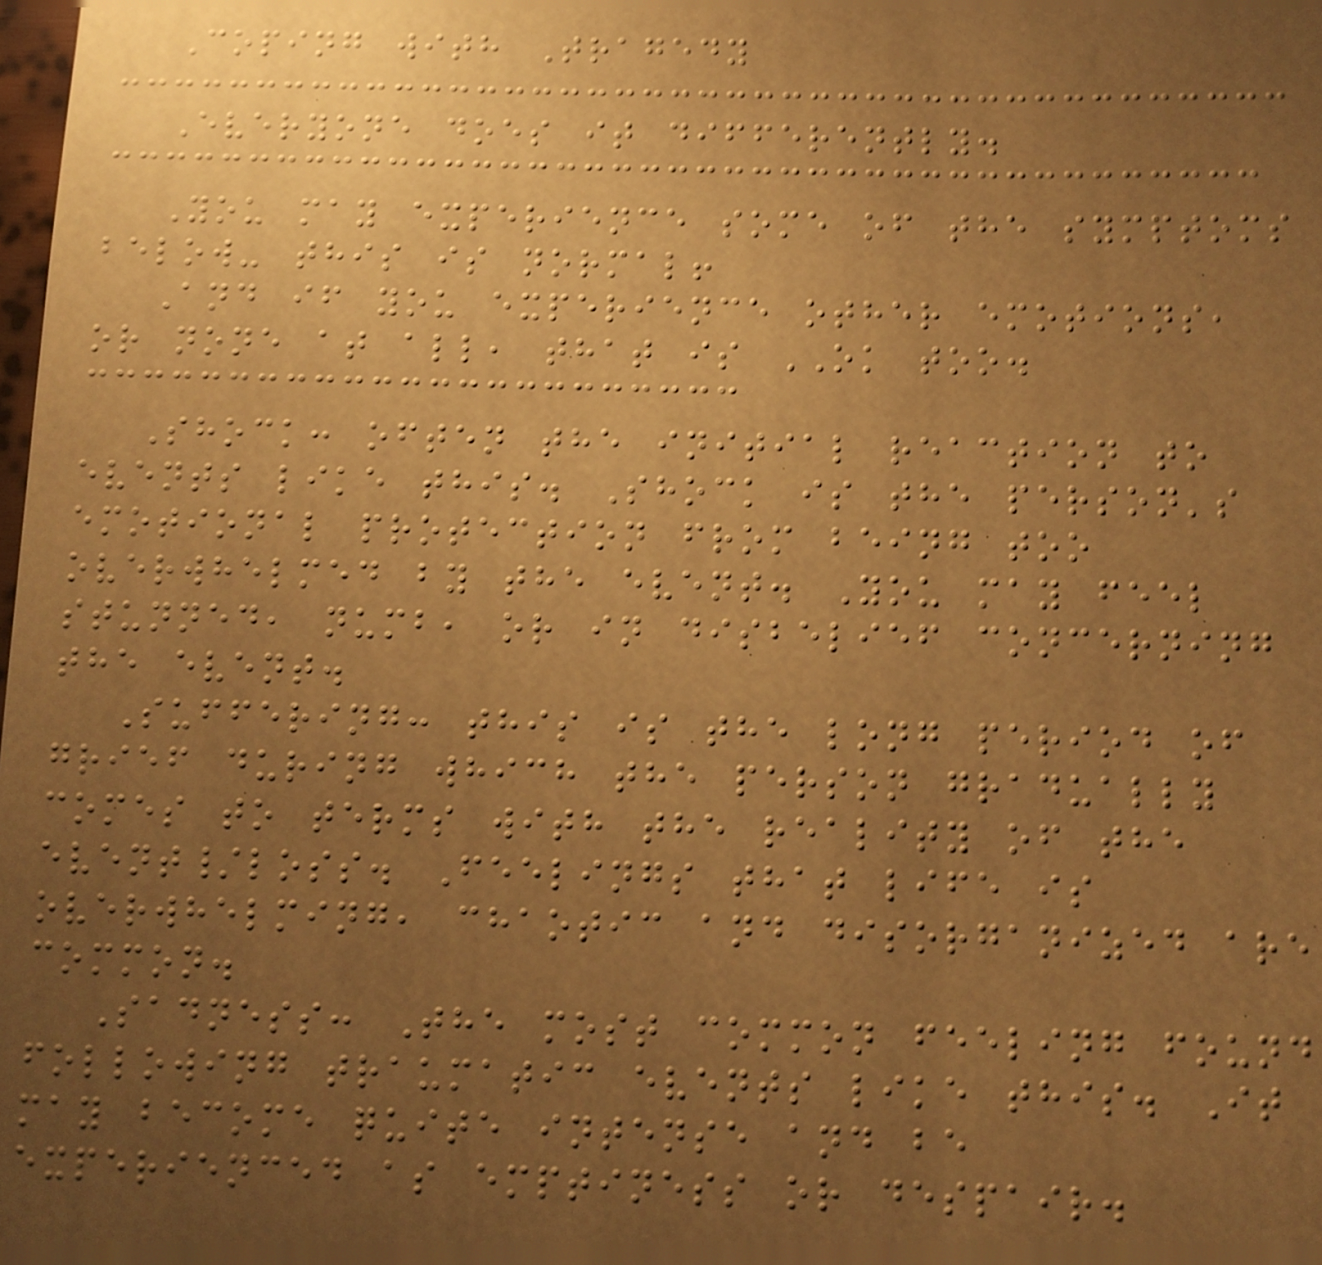Coping with Tragedy
Everyone does it differently.
You may experience some of the symptoms
below- this is normal!
And if you experience other emotions,
or none at all, that is OK too.
Shock: often the initial reaction to
events like this. Shock is the person's
emotional protection from being too
overwhelmed by the event. You may feel
stunned, numb, or in disbelief concerning
the event.
Suffering: this is the long period of
grief during which the person gradually
comes to terms with the reality of the
event/loss. Feelings that life is
overwhelming, chaotic and disorganized are
common.
Sadness: The most common feeling found
following traumatic events like this. It
may become quite intense and be
experienced as emptiness or despair.
